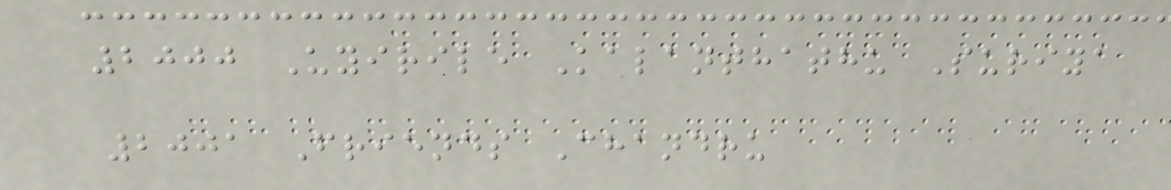2000 Uyirile Kalanthathu Suriya
2001 Friends Chandru
